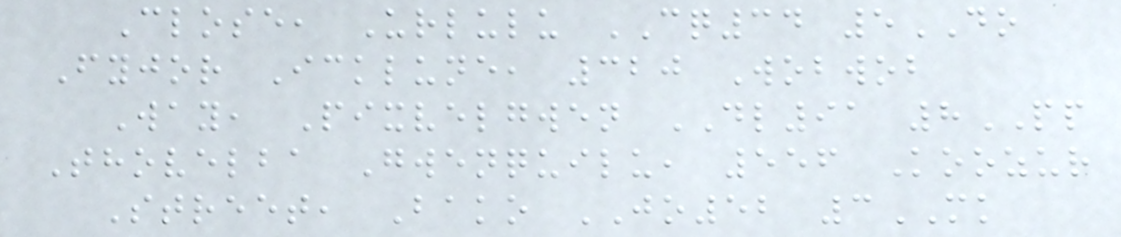Close, Urlulu CQ34 5DO
Fyjor Icklune, 320 Wobwob
Way, Pixvelgwen DL91 8PP
Thovelba Gwenquilu, 556 Koozur
Street, Bako JO52 3MK
